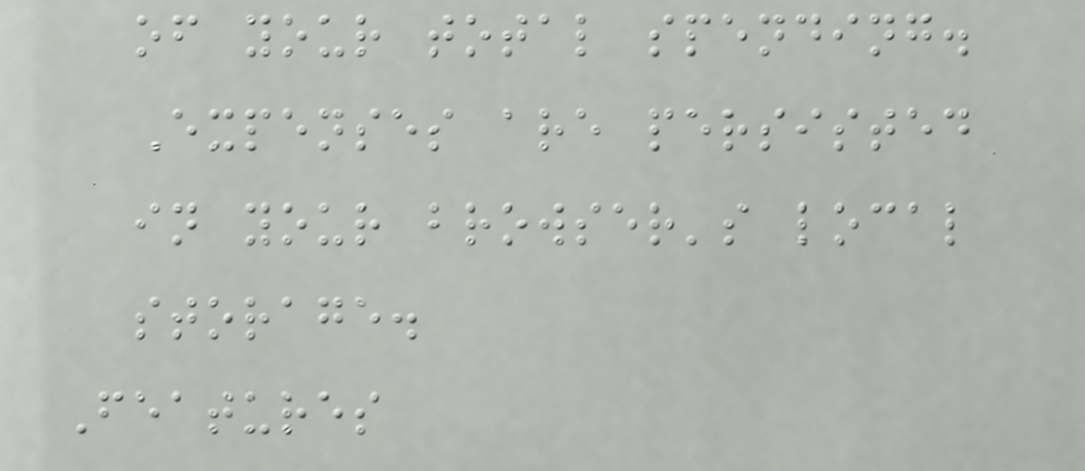of your total spending.
Expenses are persisted
in your browser's local
storage.
Features
